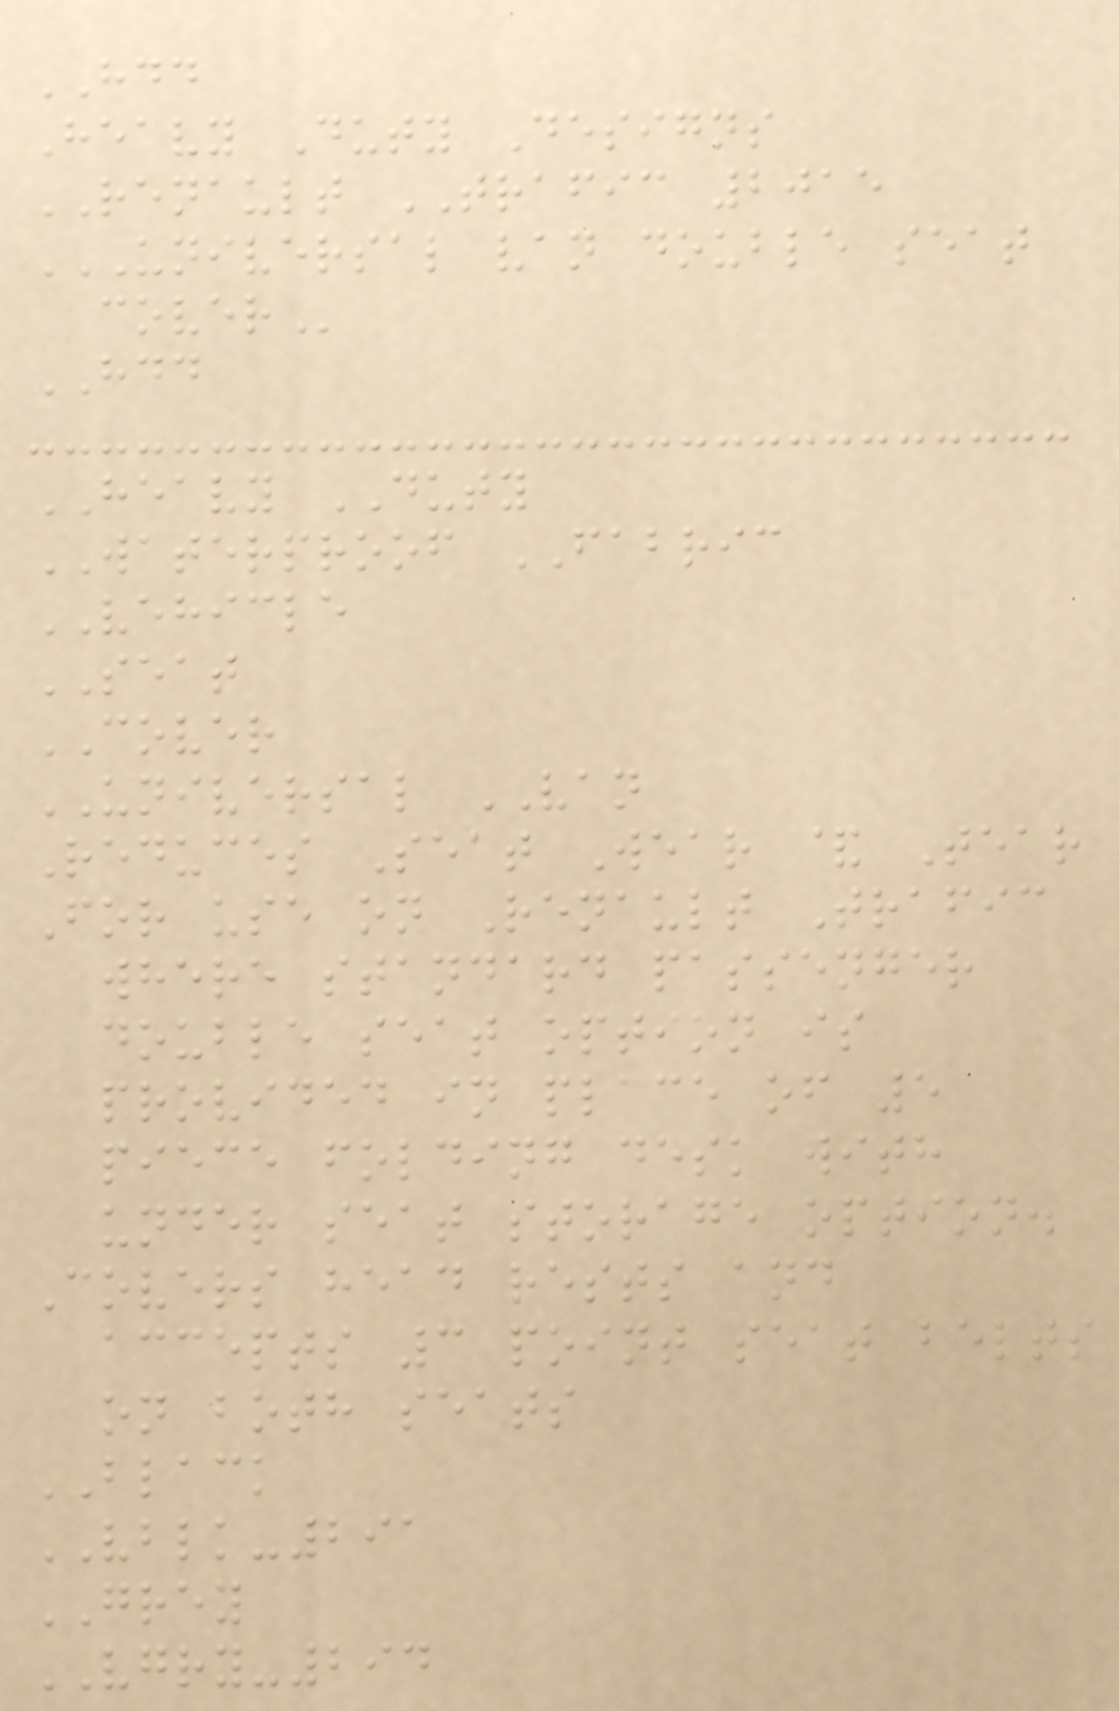HDD
Heavy Duty Designs
RENAULT TRAFIC 2015
UNIVERSAL VAN DOUBLE SEAT
COVER
HDD
HEAVY DUTY
WATERPROOF FABRIC
VEHICLE
SEAT
COVER
UNIVERSAL VAN
Reduces Seat Wear & Tear
For use on Renault Trafic
where standard passenger
double seat option is
provided in place of 5
piece folding desk with
under seat storage option.
Covers head rests and
accepts 3 point seat belts
on both seats
BLACK
VBLK-291
GREY
VGRY-294
